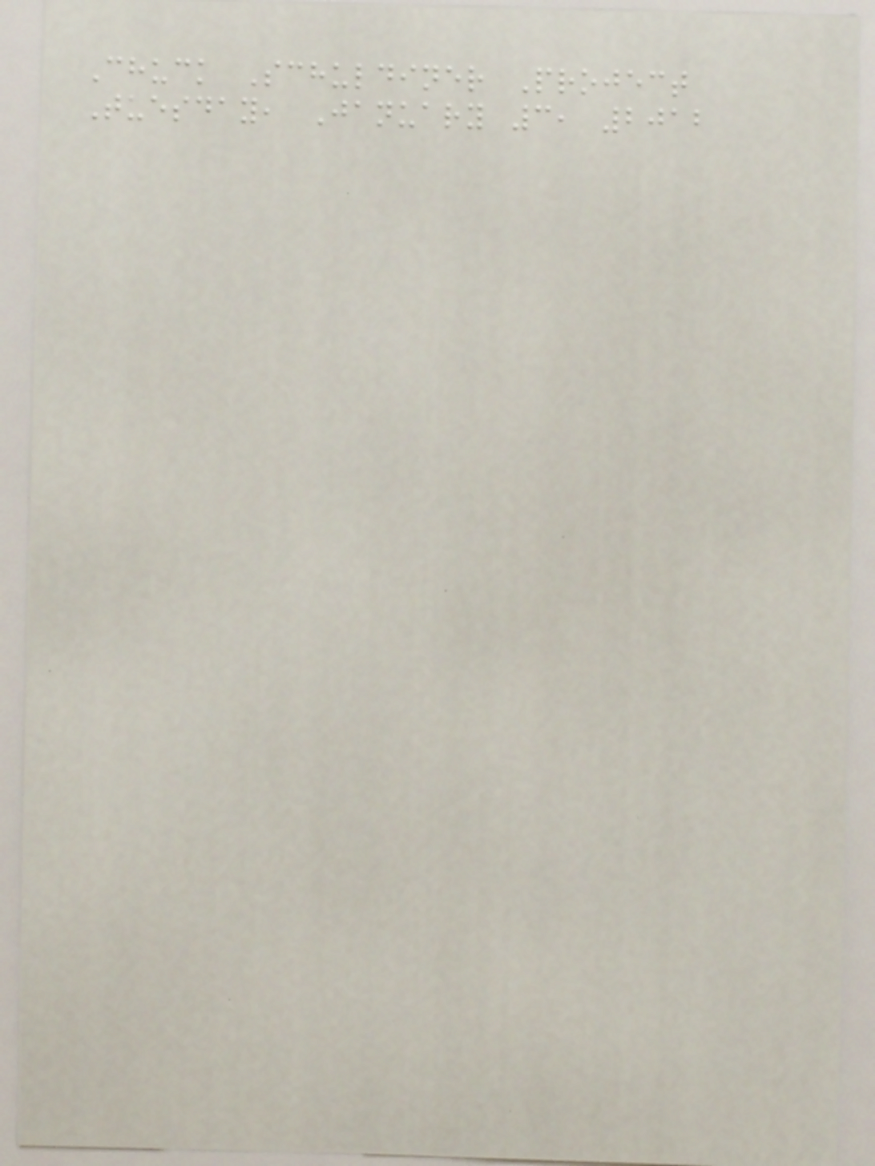Chuck Schuldiner Project
Tuesday, January 3, 2012
